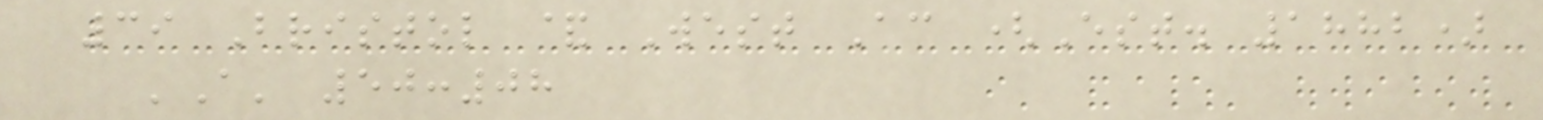39 Bristol & West Ac (Est. 1882)
'A' 50:08
